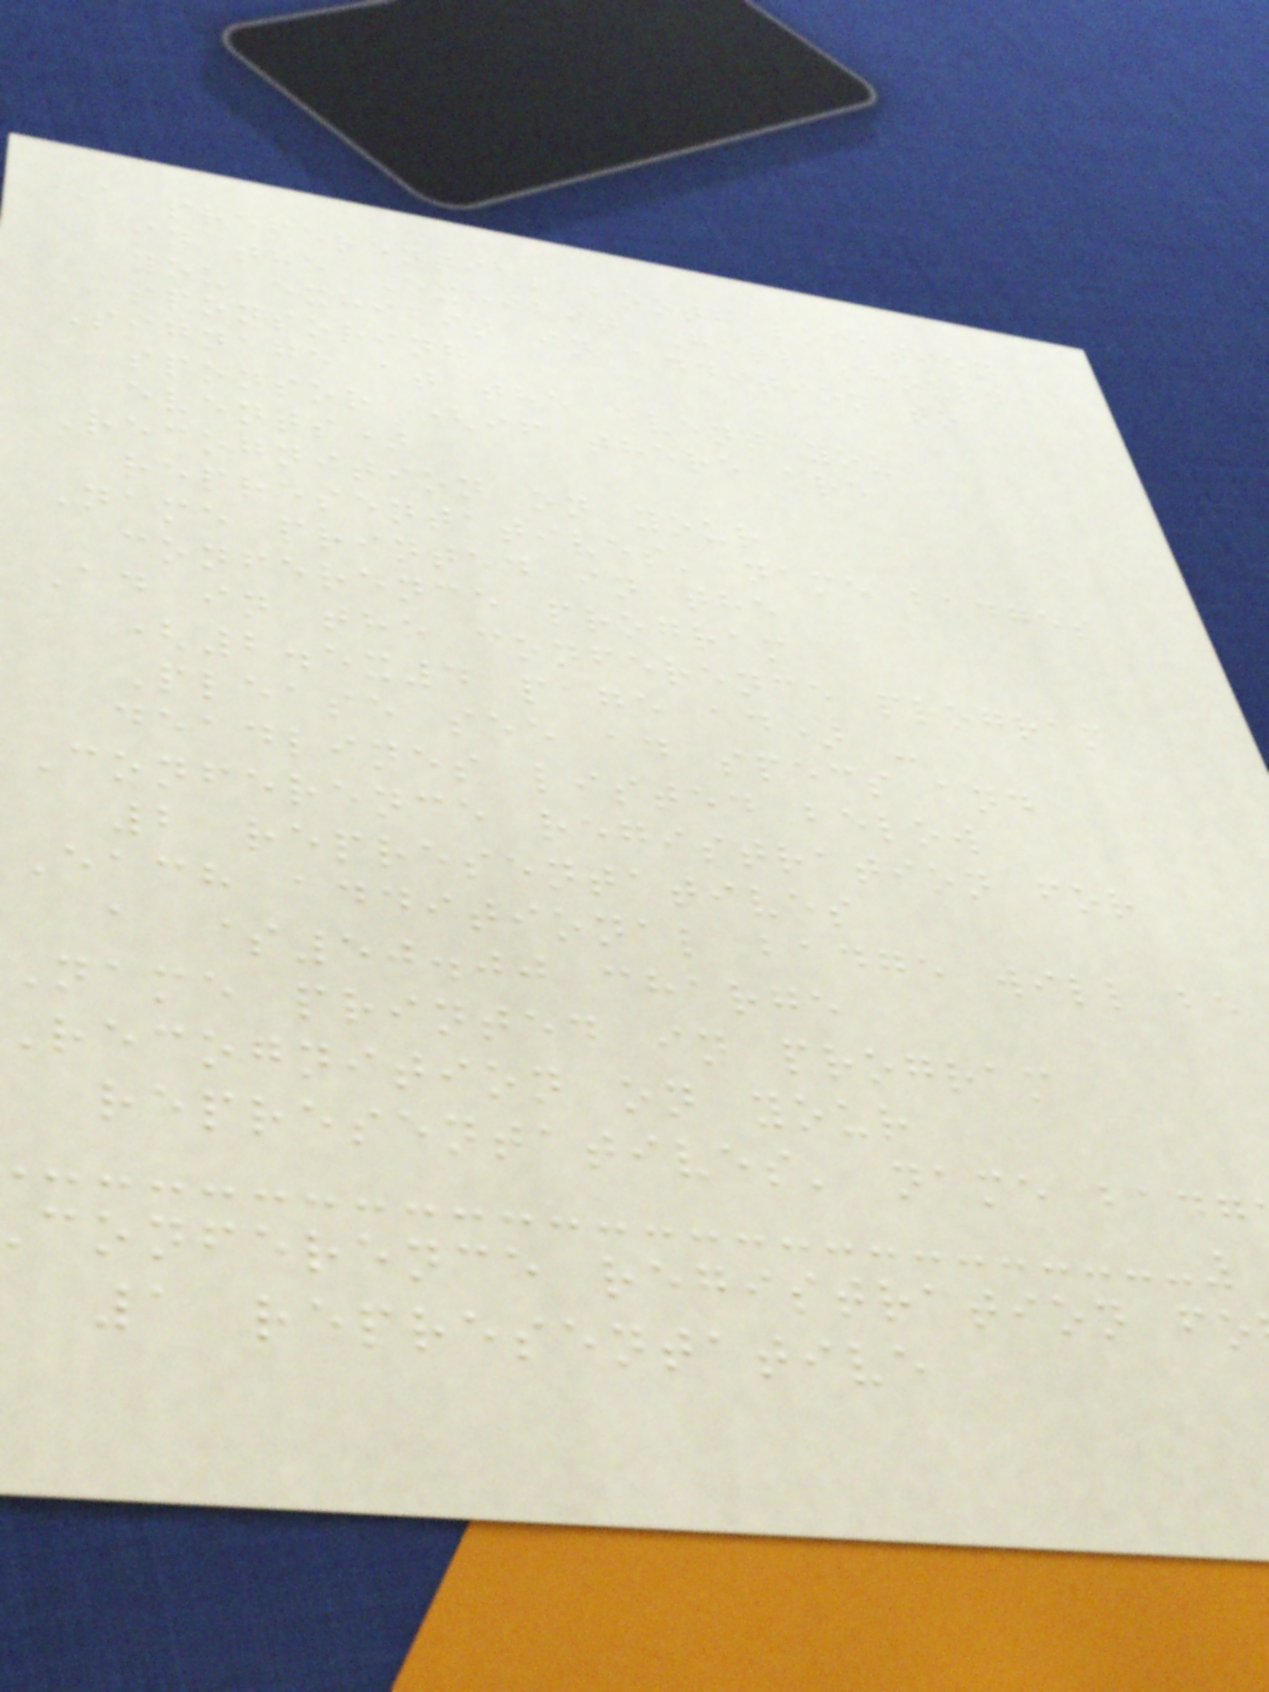A preferential booth location
in the Exhibit Hall should
you exhibit in addition to
sponsoring
Signage at the event you
sponsor (if there are
events)
Recognition on your
representatives' name badges
Name printed in the
conference program
Ad in the conference program
(2.5x4 page ad) -
Please see ad specs and
deadlines listed below
Conference registration for
2 representatives
Each additional badge will be
a $50.00 charge
Name printed in program
recognition on your
representatives' name badg
conference registration fo
1 representative
